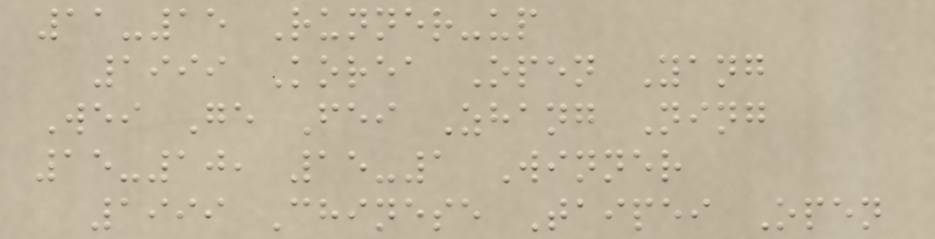11-15 Runner-up
1999 Korea Open Yang
Wei Ge Fei Zhang Ning
15-10, 15-1 Winner
1999 Chinese Taipei Open
